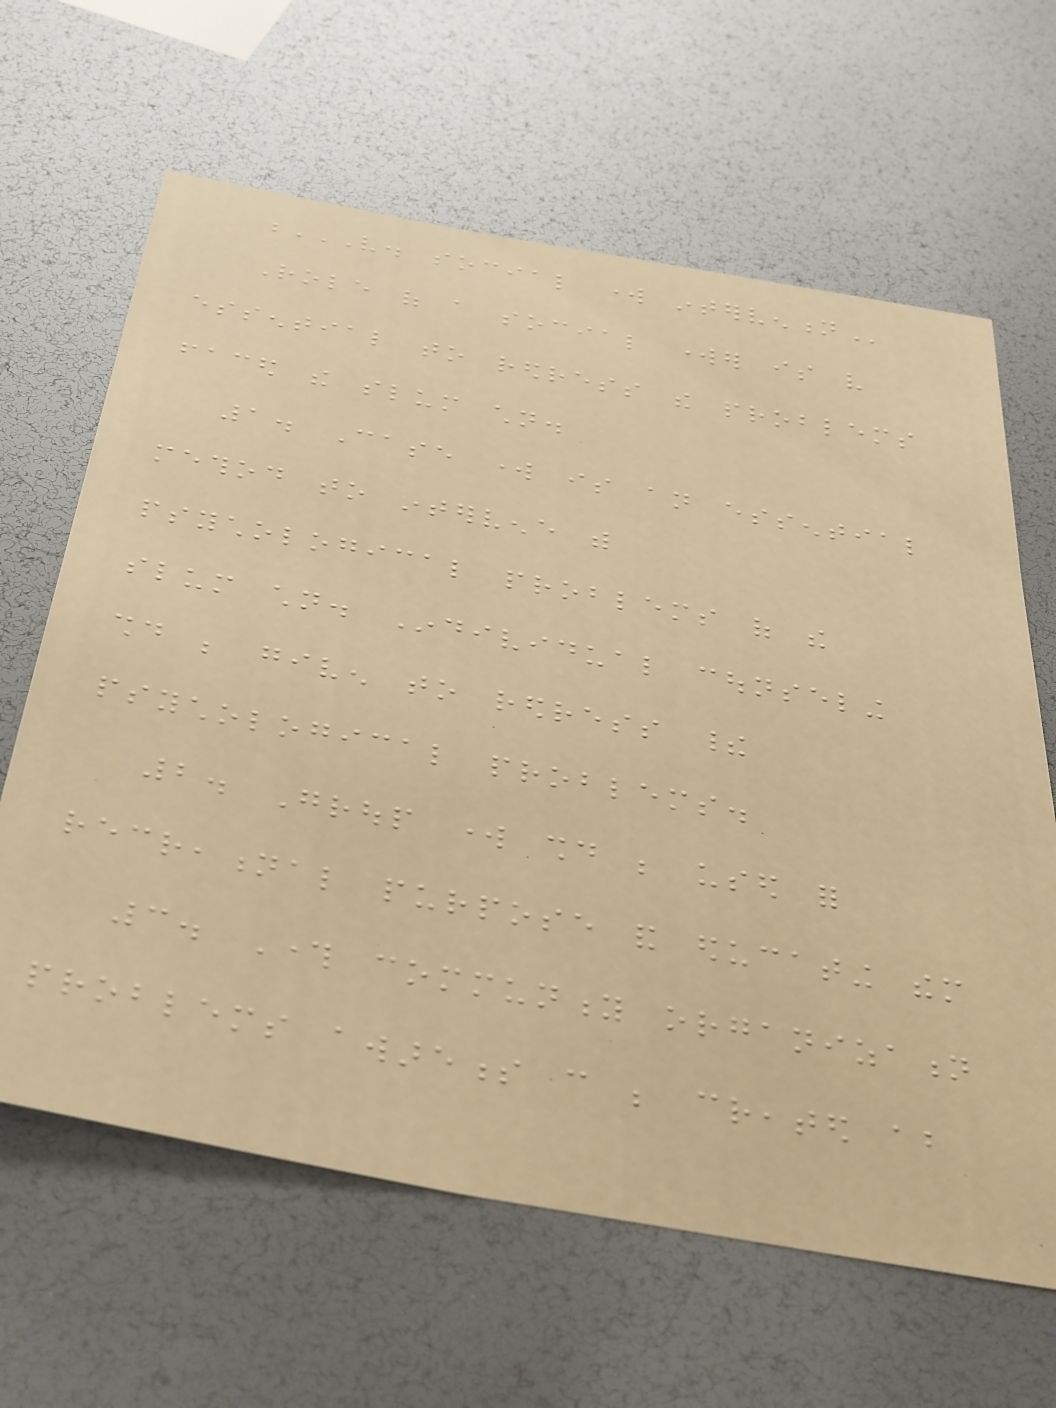V. SOCIAL WORK INTERVENTION
Role of a social worker is very
essential to redress the problems
faced the slum children.
1. Case work is an essential
method to intervene with
psychological problems of the
slum children. Individual counseling
should be given to redress their
psychological problems.
2. Group work should be used for
recreational purpose and educating them
3. Through community organization
problems awareness can be created about
